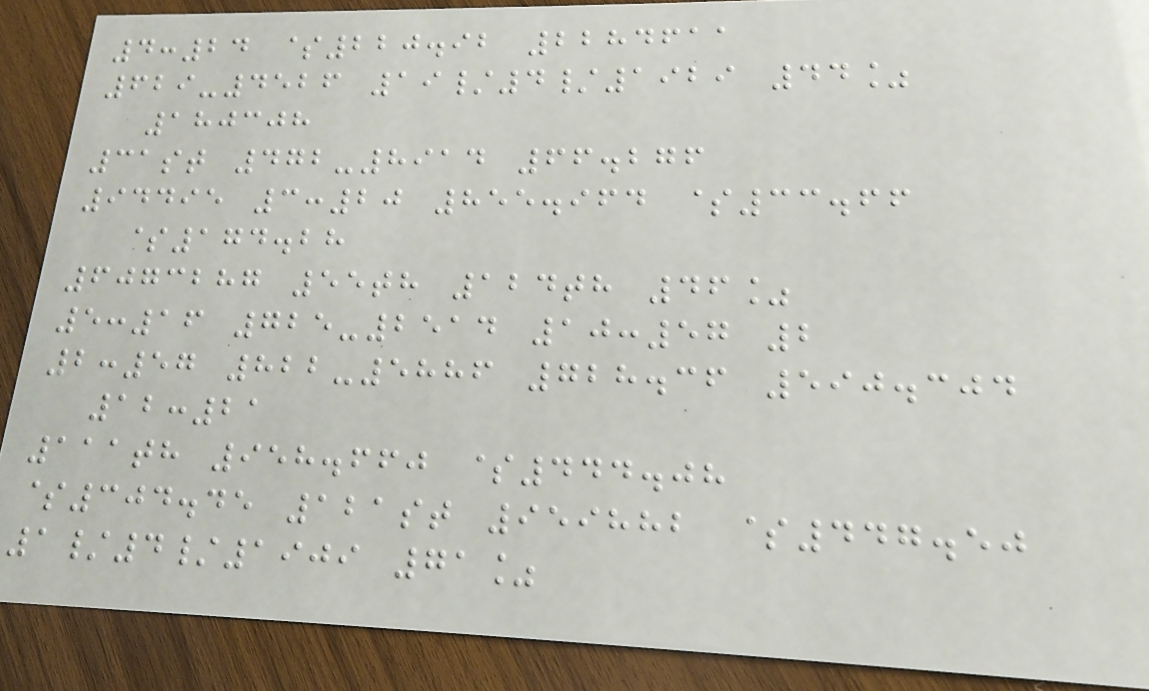4:24 $220.92 2284611
629-4526 19/4/1929 44%
180308
31st 472-8914 66.276
94495 3:20 855.964 $33.66
$174.28
6073287 55th 124th 46%
5:16 725-2514 10:57 2
2:57 822-5886 728.36 590.304
12:21
111th 958.660 $444.08
$304.45 121st 959882 $447.50
1/4/1909 71%
